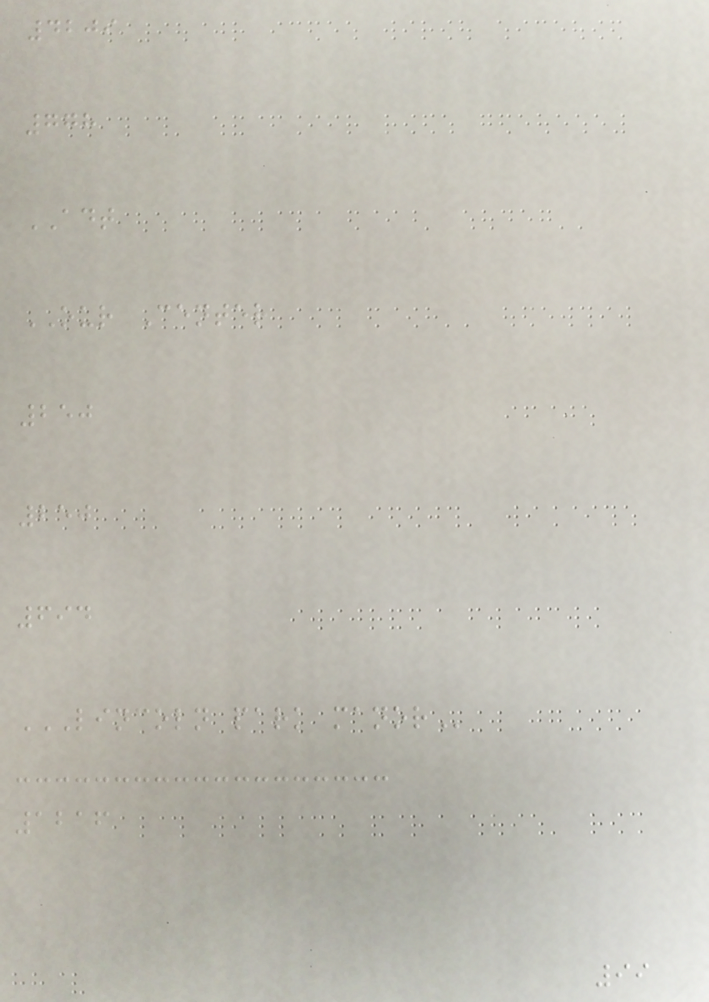4209
778
ADT
OUR Center
250
250
694
LINCOLN PARK MANOR
1216
99
